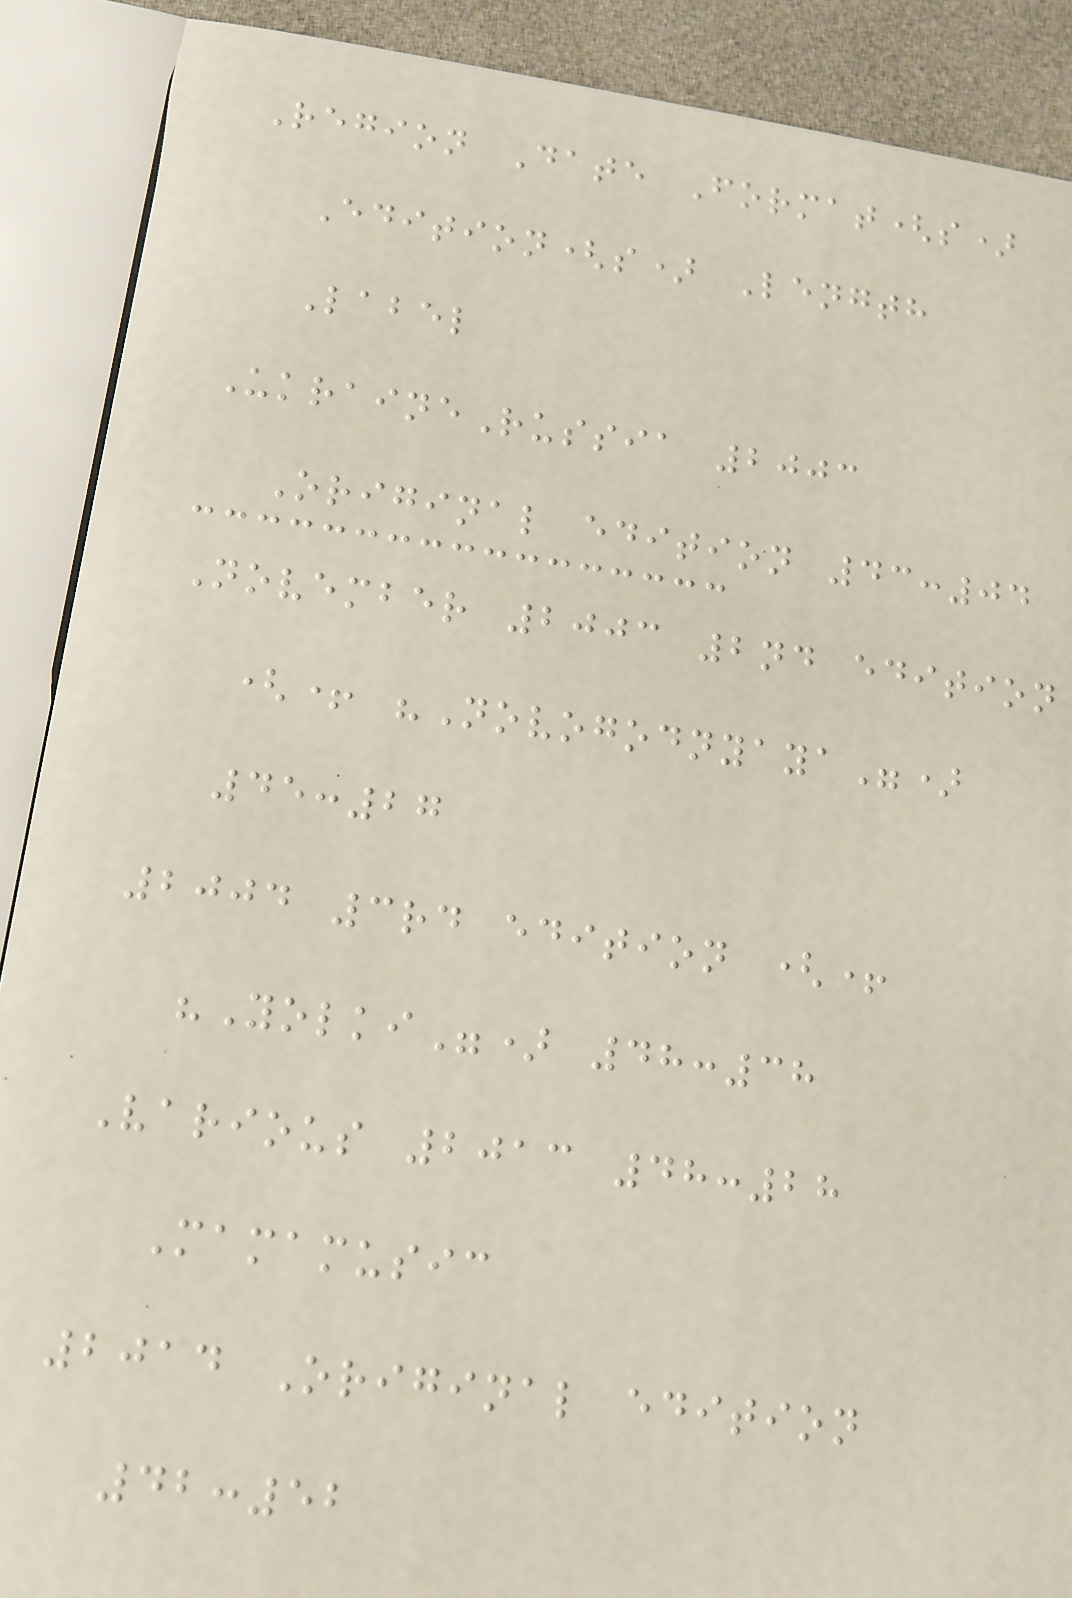Region Date Format(s)
Edition(s) Length
Label
UkraineRussia 2003
Original edition 43:04
November 2003 2nd edition
(+ "Novogodnyaya")
45:27
2004 3rd edition (+
"Yolki") 48:38
Various 2013 48:28
Mamamusic
2014 Original edition
42:52
